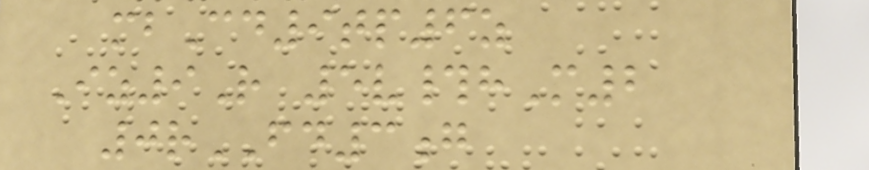mbCd9tp6z
Iz9R 5v#hM2
0rFD3g
